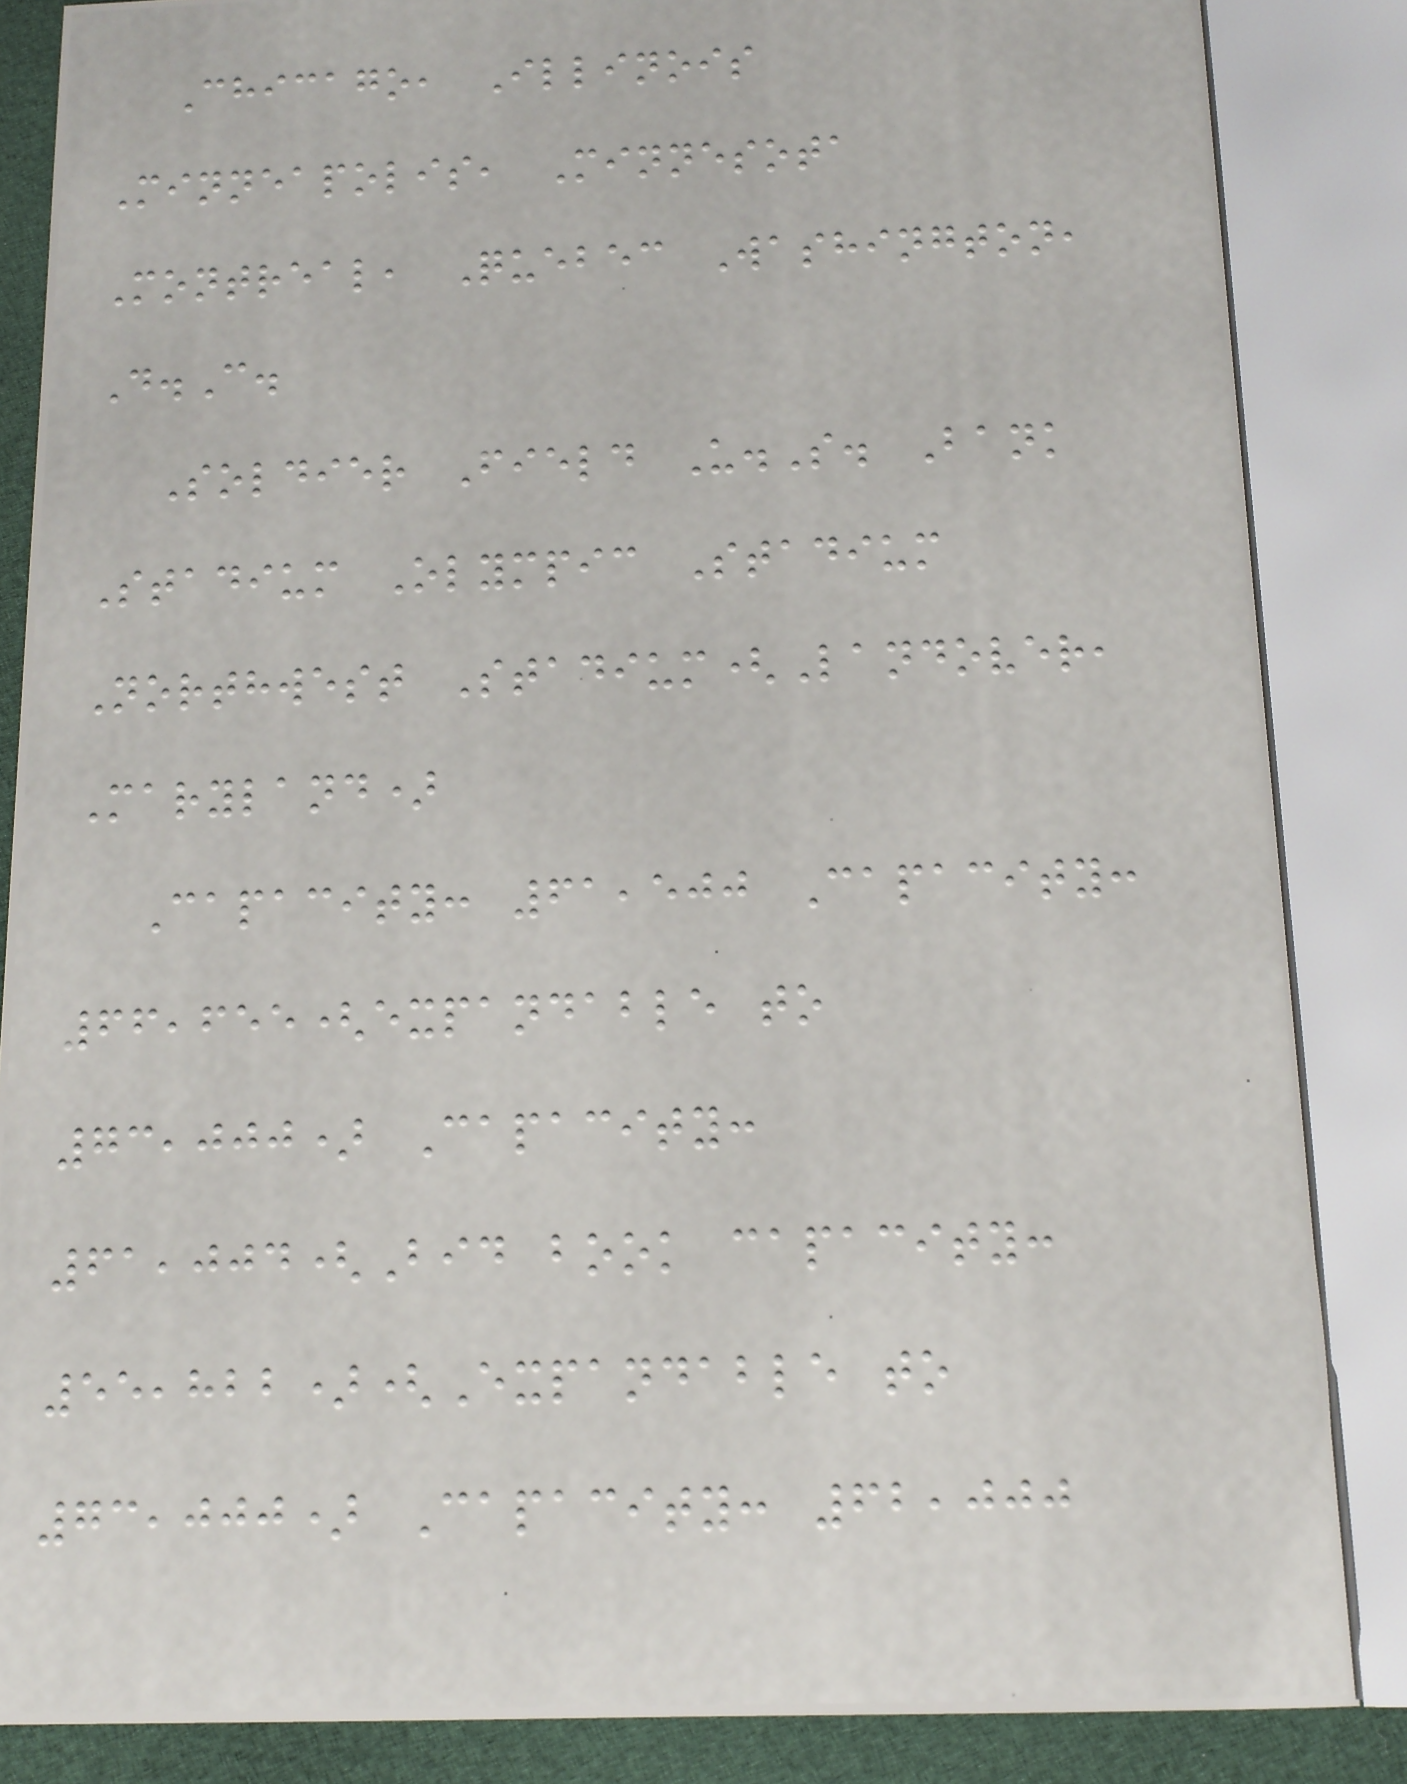Chicago, Illinois
Minneapolis, Minnesota
Montreal, Quebec Washington,
D.C.
Soldier Field U.S. Bank
Stadium Olympic Stadium
Northwest Stadium(Landover,
Maryland)
Capacity: 61,500 Capacity:
66,655(expandable to
73,000) Capacity:
61,004(Bid book capacity:
55,822)(Expandable to
73,000) Capacity: 62,000
